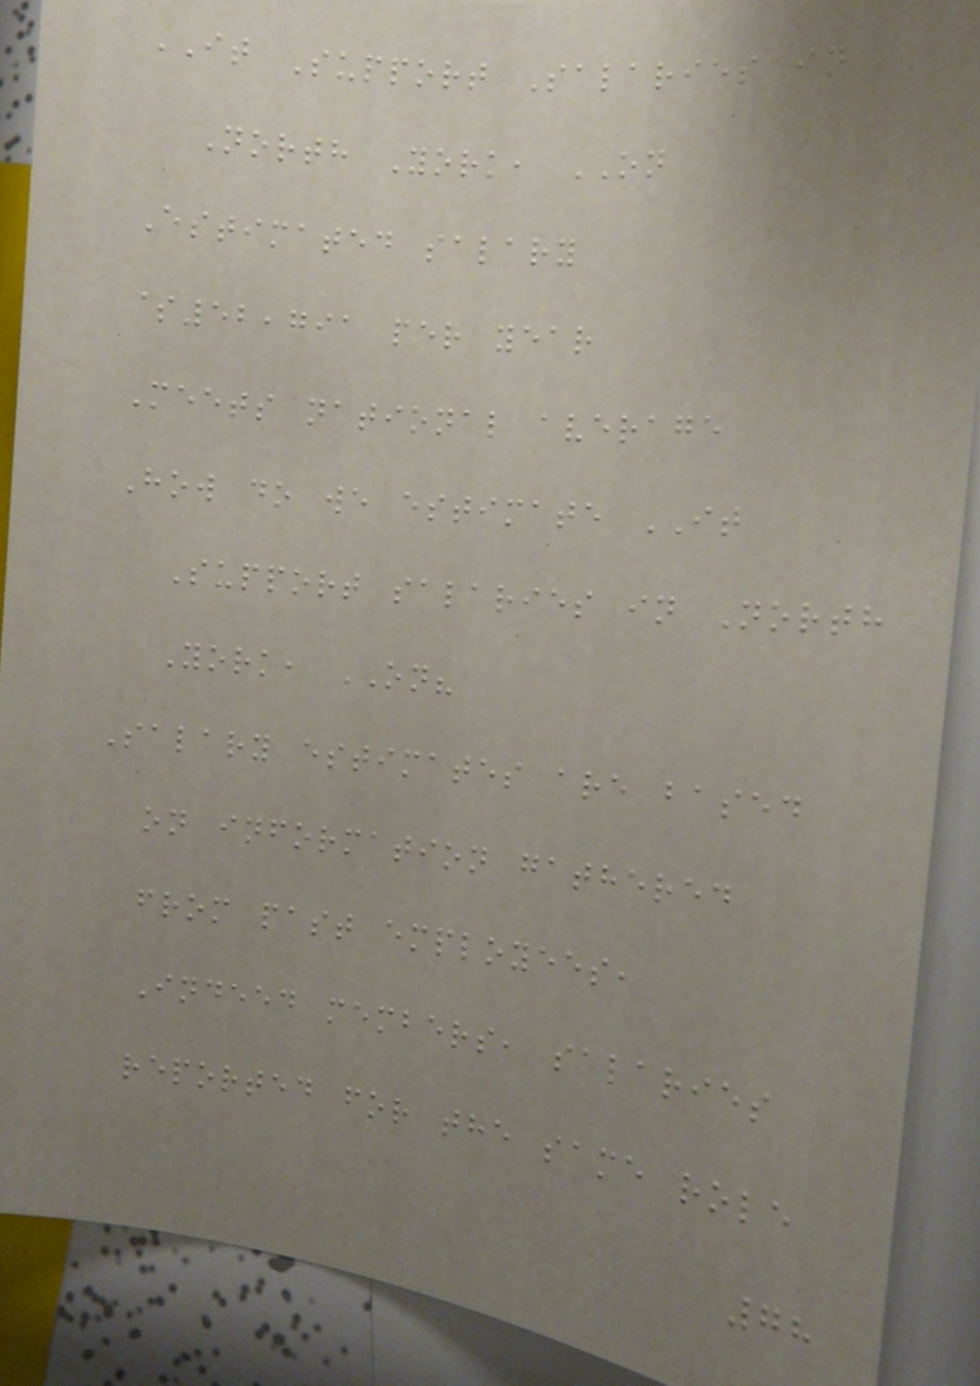IT Support Salaries in
North York, ON
Estimated salary
$52,791 per year
Meets national average
How do we estimate IT
Support salaries in North
York, ON?
Salary estimates are based
on information gathered
from past employees,
Indeed members, salaries
reported for the same role
78
